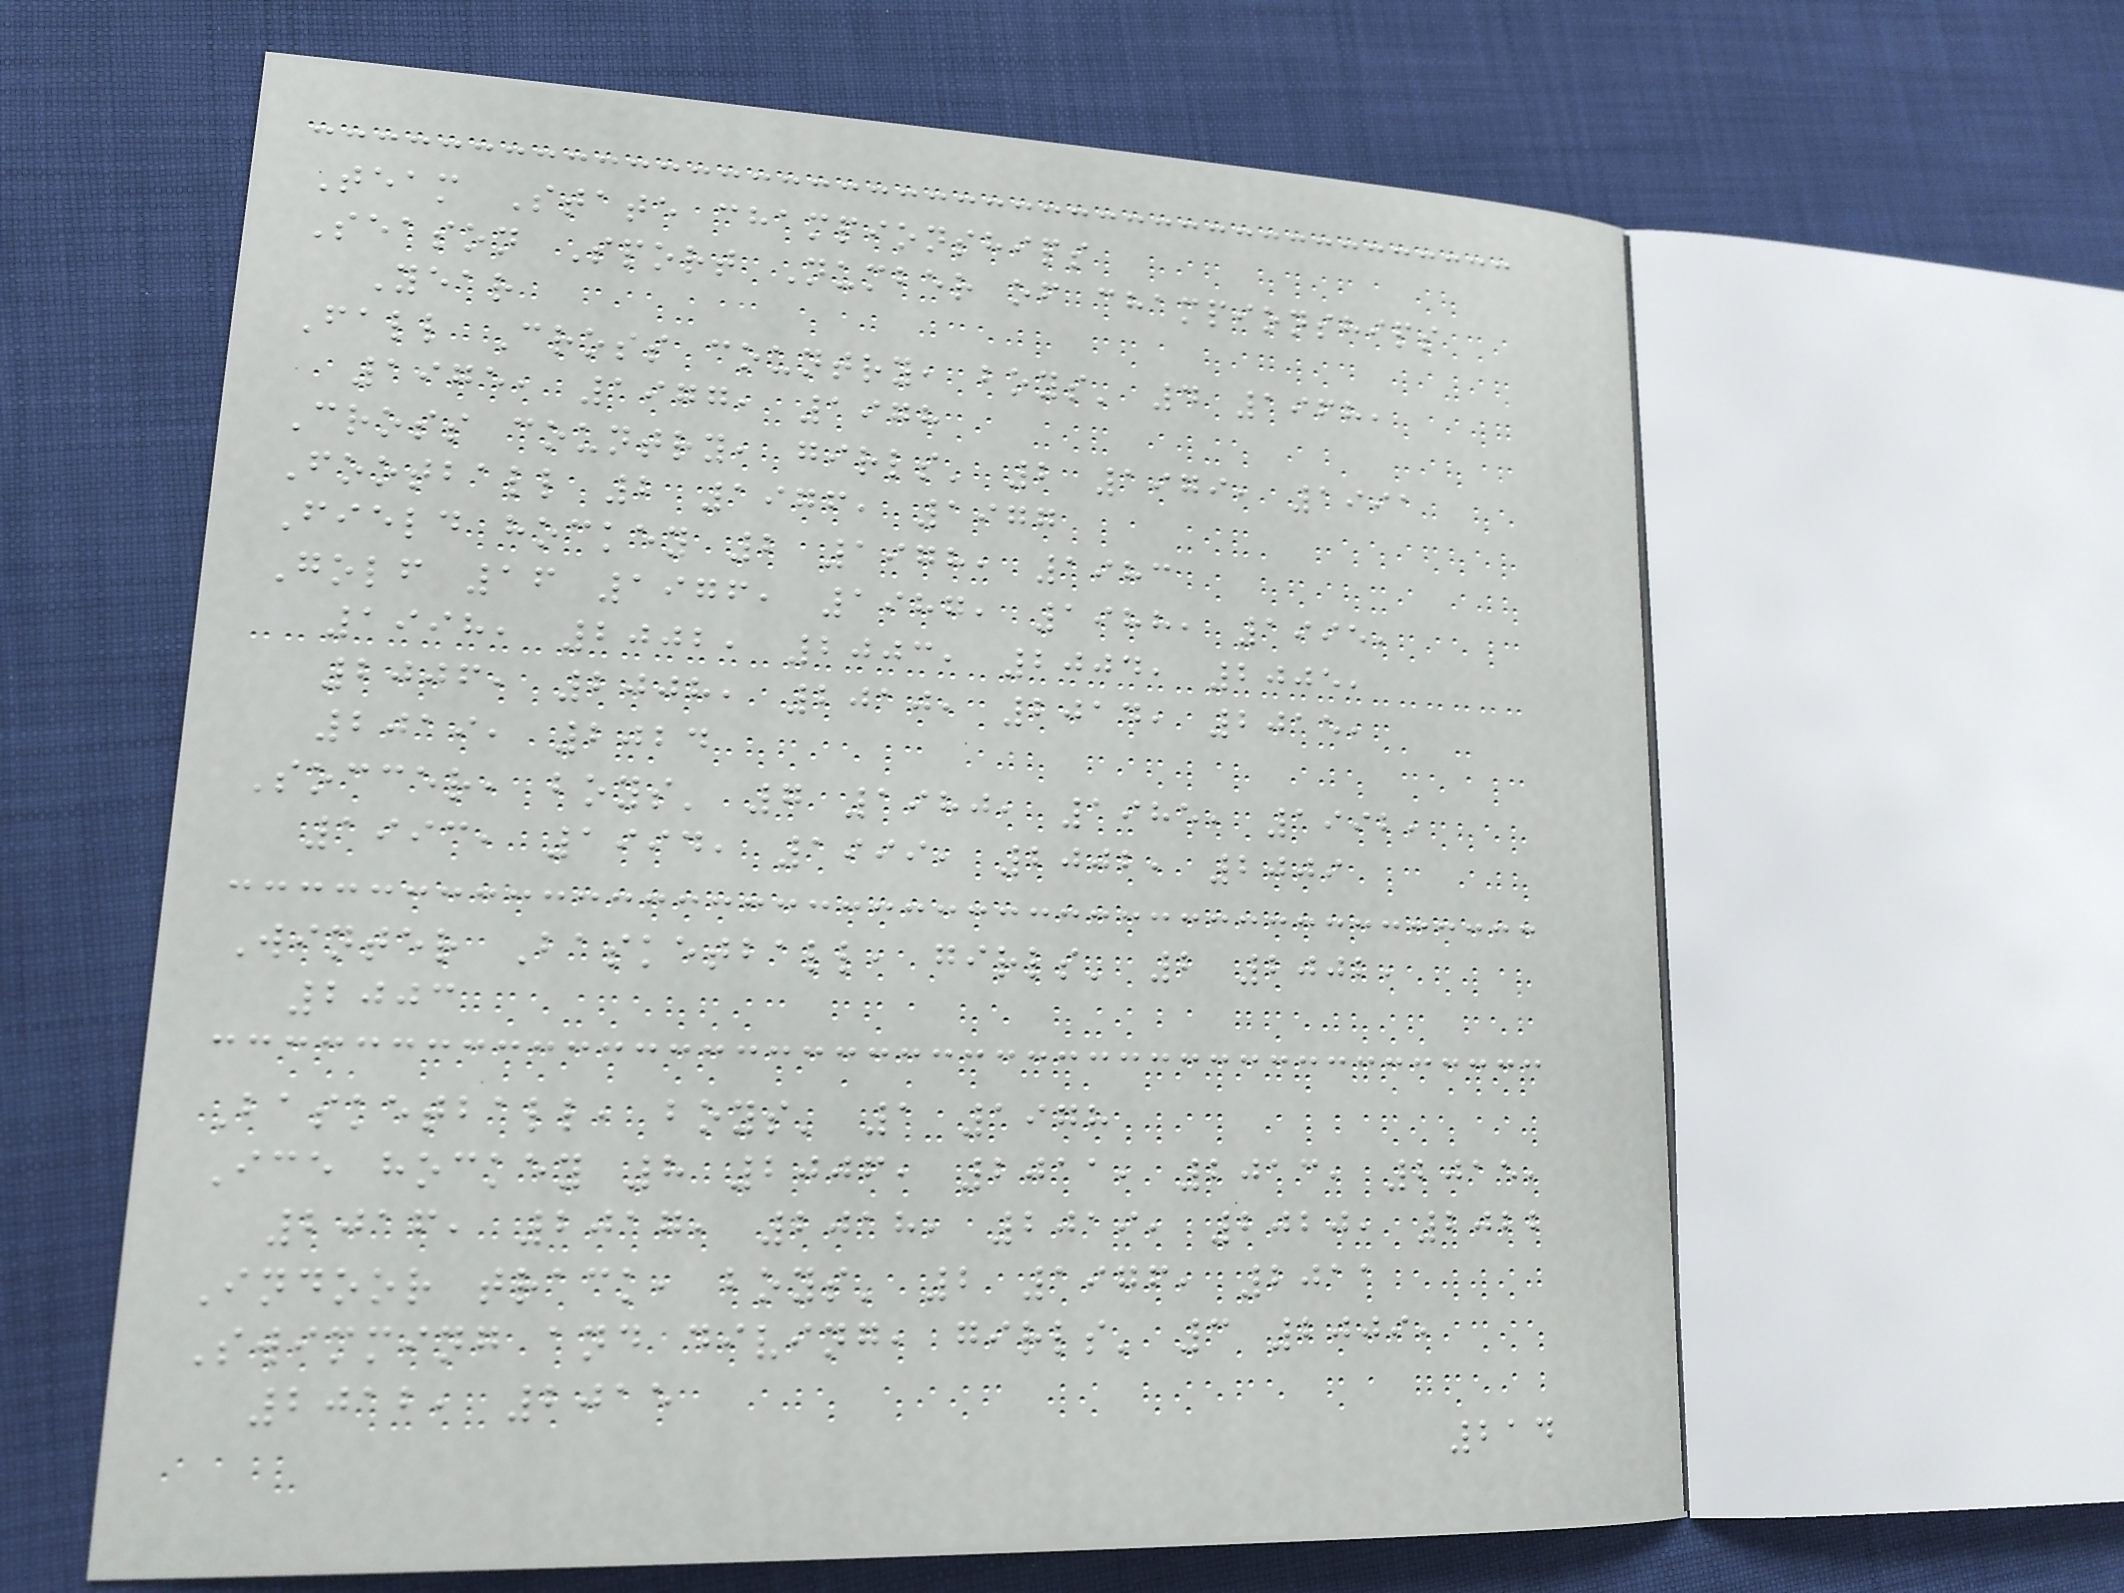Team State championships
Season Sport Number of championships
Year
Fall Cross country, boys' 4 1968,
1975, 1977, 1978
Cross country, girls' 2 1979, 1991
Football 2 1976, 1977
Field hockey 2 1978, 1983
Golf 16 1976, 1987, 1988, 1995,
1998, 2002, 2003, 2004, 2005,
2006, 2008, 2010, 2014, 2015,
2019, 2024
Soccer, boys' 7 1980, 1985, 1992,
1993, 1994, 1999, 2002, 2009
Winter Basketball, girls' 2 2002,
2003
Basketball, boys' 1 1978
Ice hockey 8 2006, 2011, 2013, 2015,
2016, 2017, 2018, 2019, 2020, 2022
Indoor track, boys' 2 1976, 2011
Swimming and diving, girls' 3 2009,
2012, 2015
214
